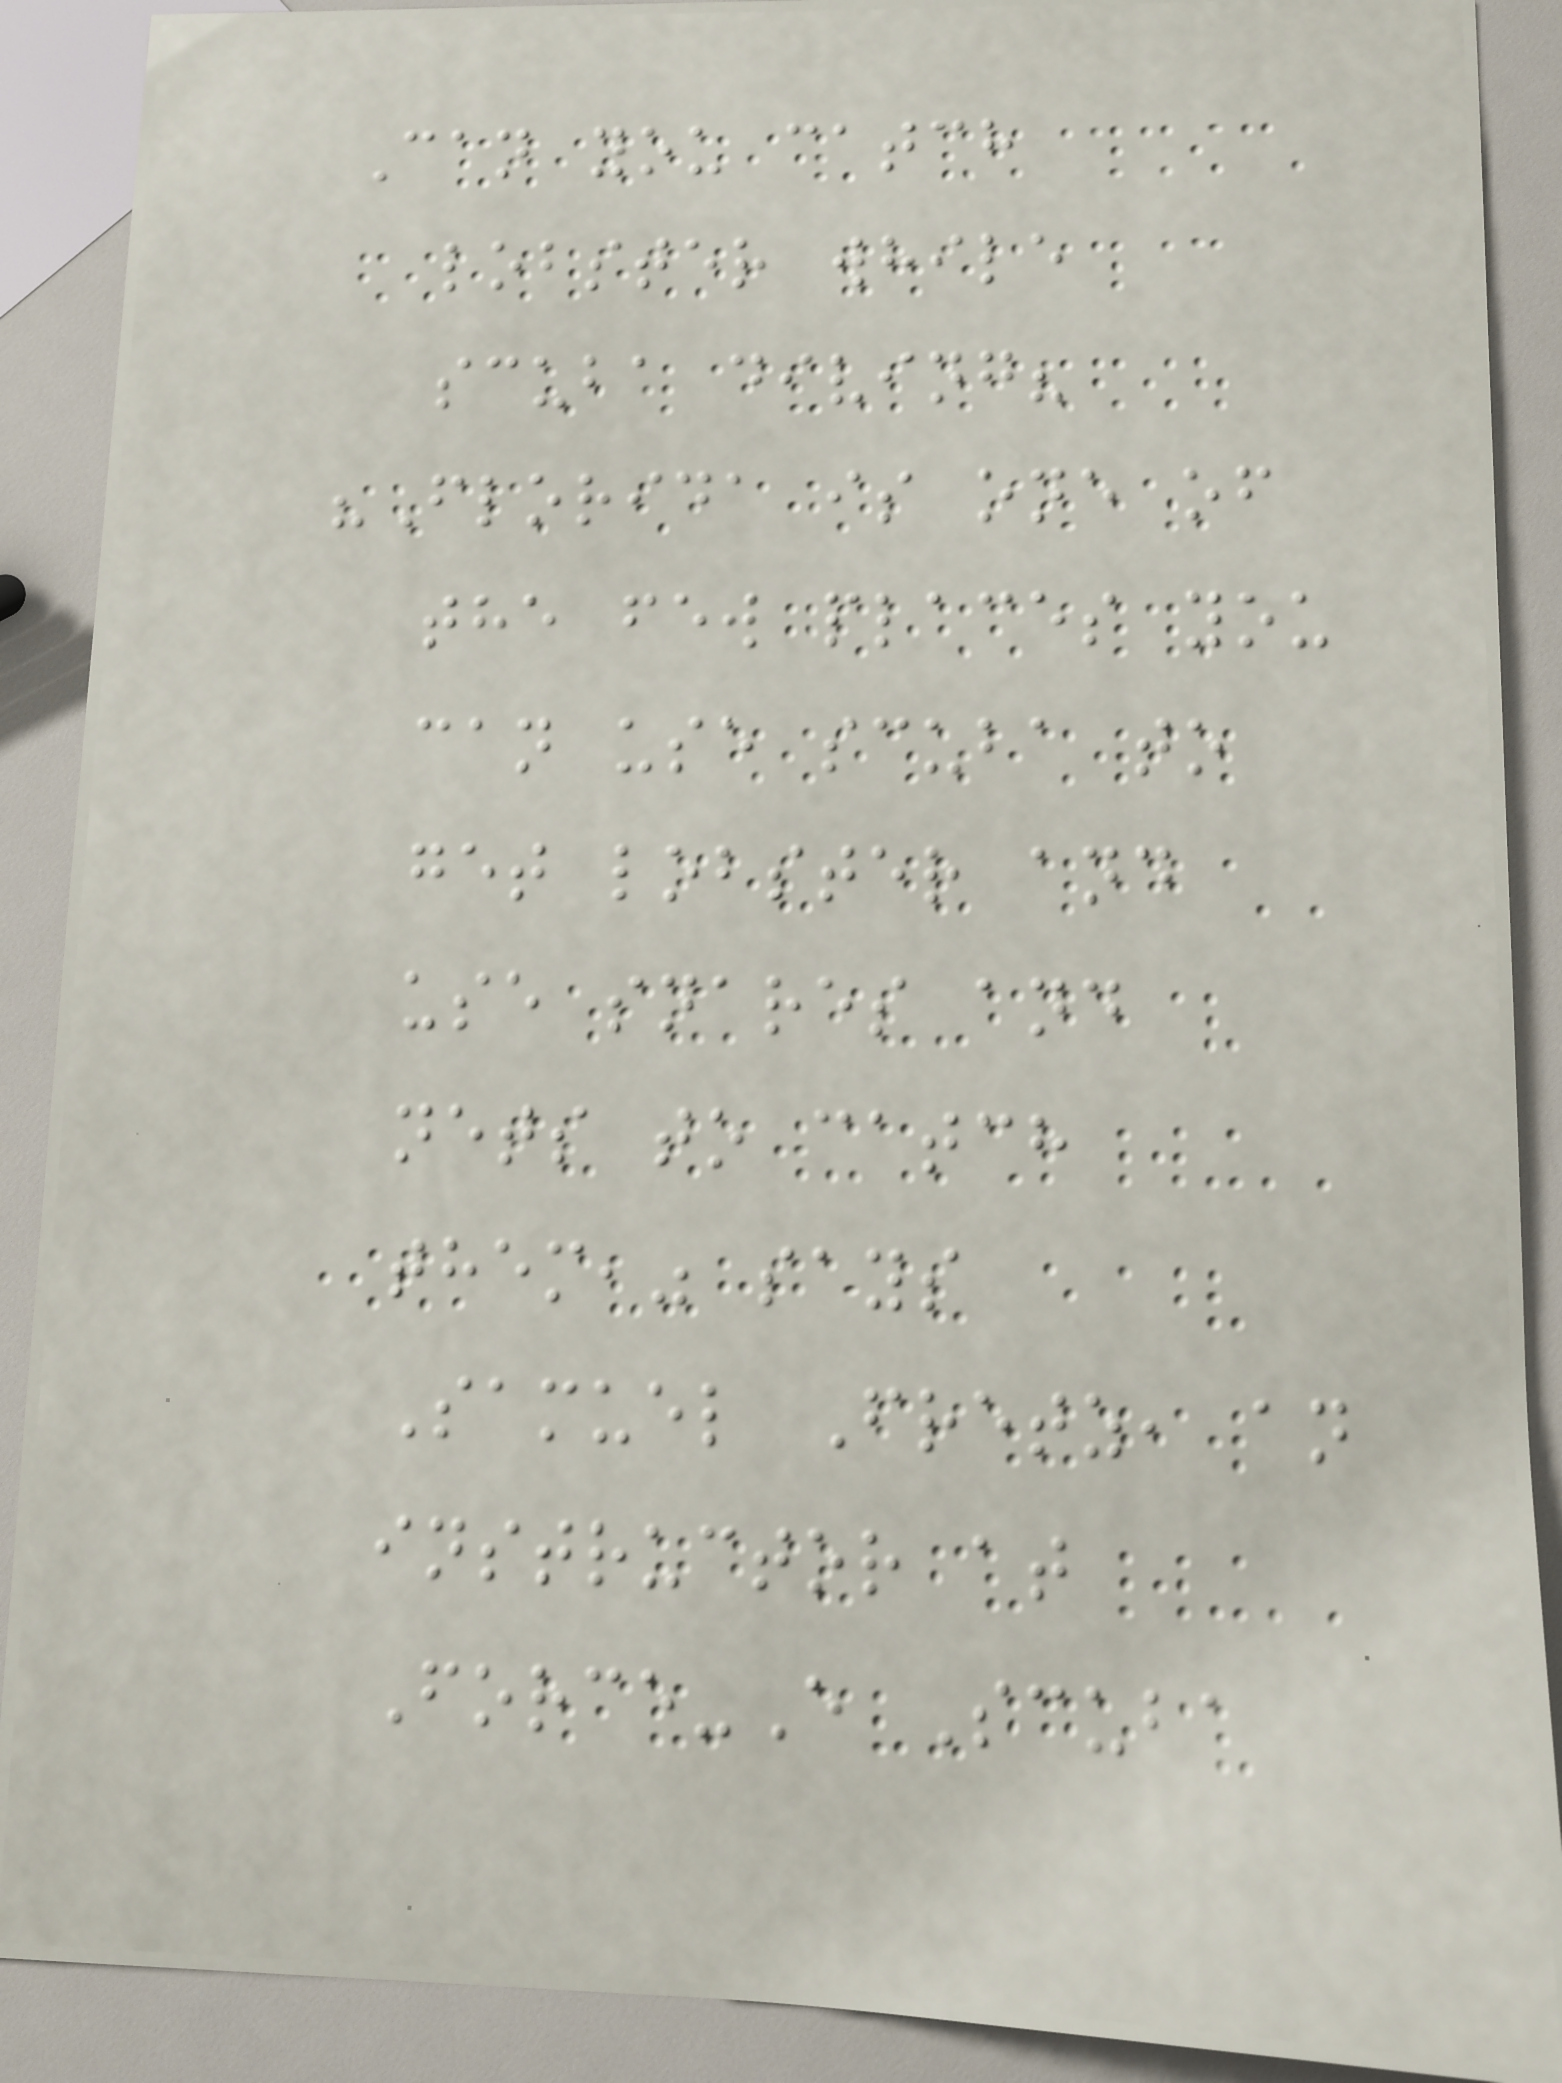Can you catch
lobster while
scuba diving?
"Florida is one of
the few places you
can use scuba to
get lobster and
use snares and
nets to catch
them," says
Samuel Fretz, an
instructor at
Force-E Scuba
